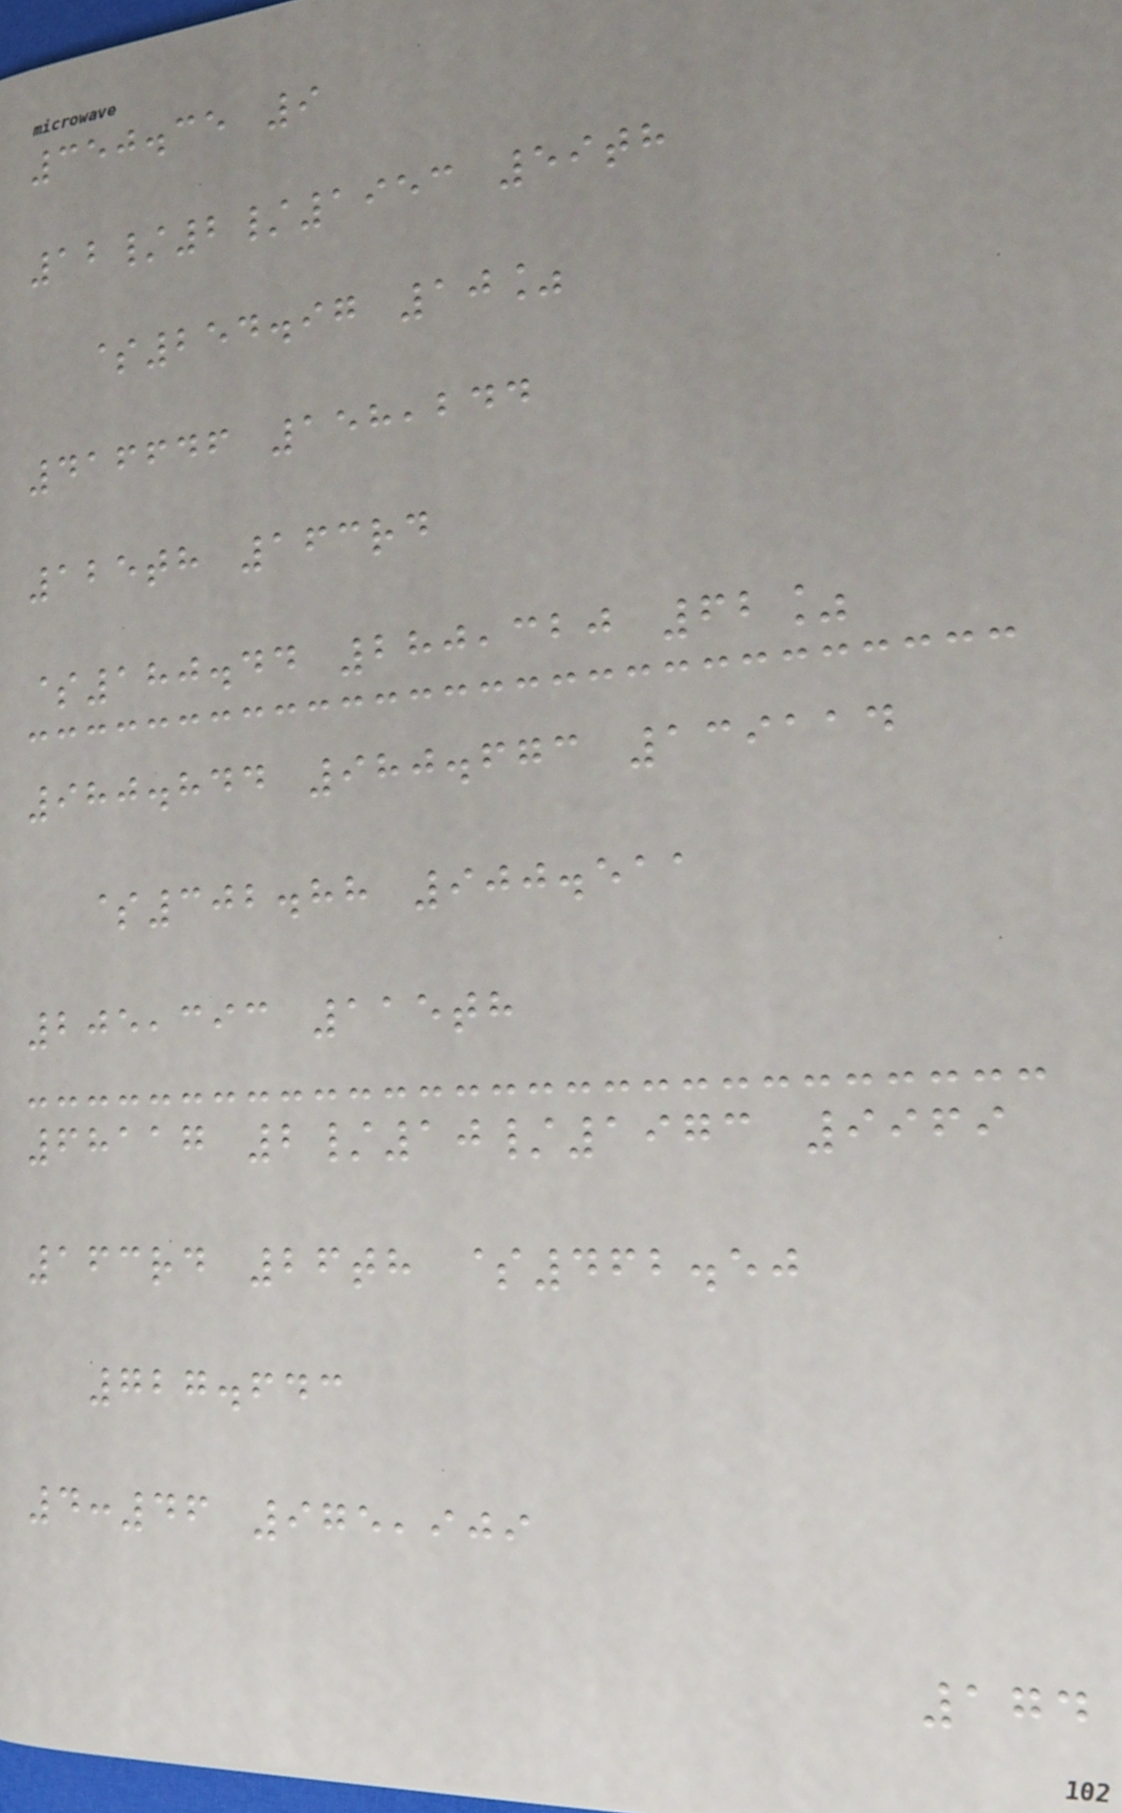350.35 9
12/2/1953 59th
$254.97 10%
416646 158,244
125th 163rd
$180.44 280,320 62%
980.844 980.673 139114
$302.88 900.511
205,393 115th
68117 2/10/1973 9969
163rd 26th $462.50
727.643
4:46 975,909
174
